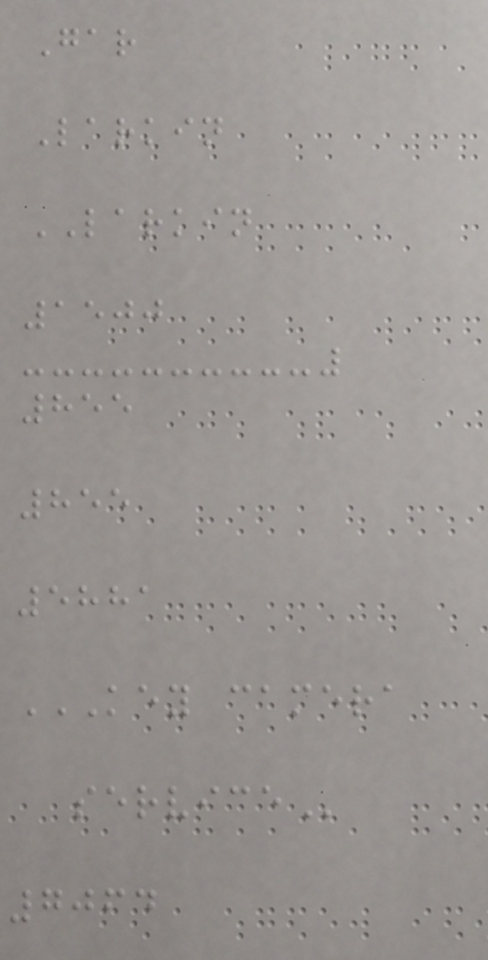Gar
Larkin
LARKIN
1500
855
855
5881
KEY CAMERA
SERVICE
7064
